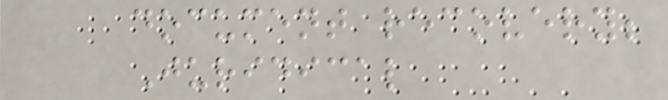document recovery;
Juridical
